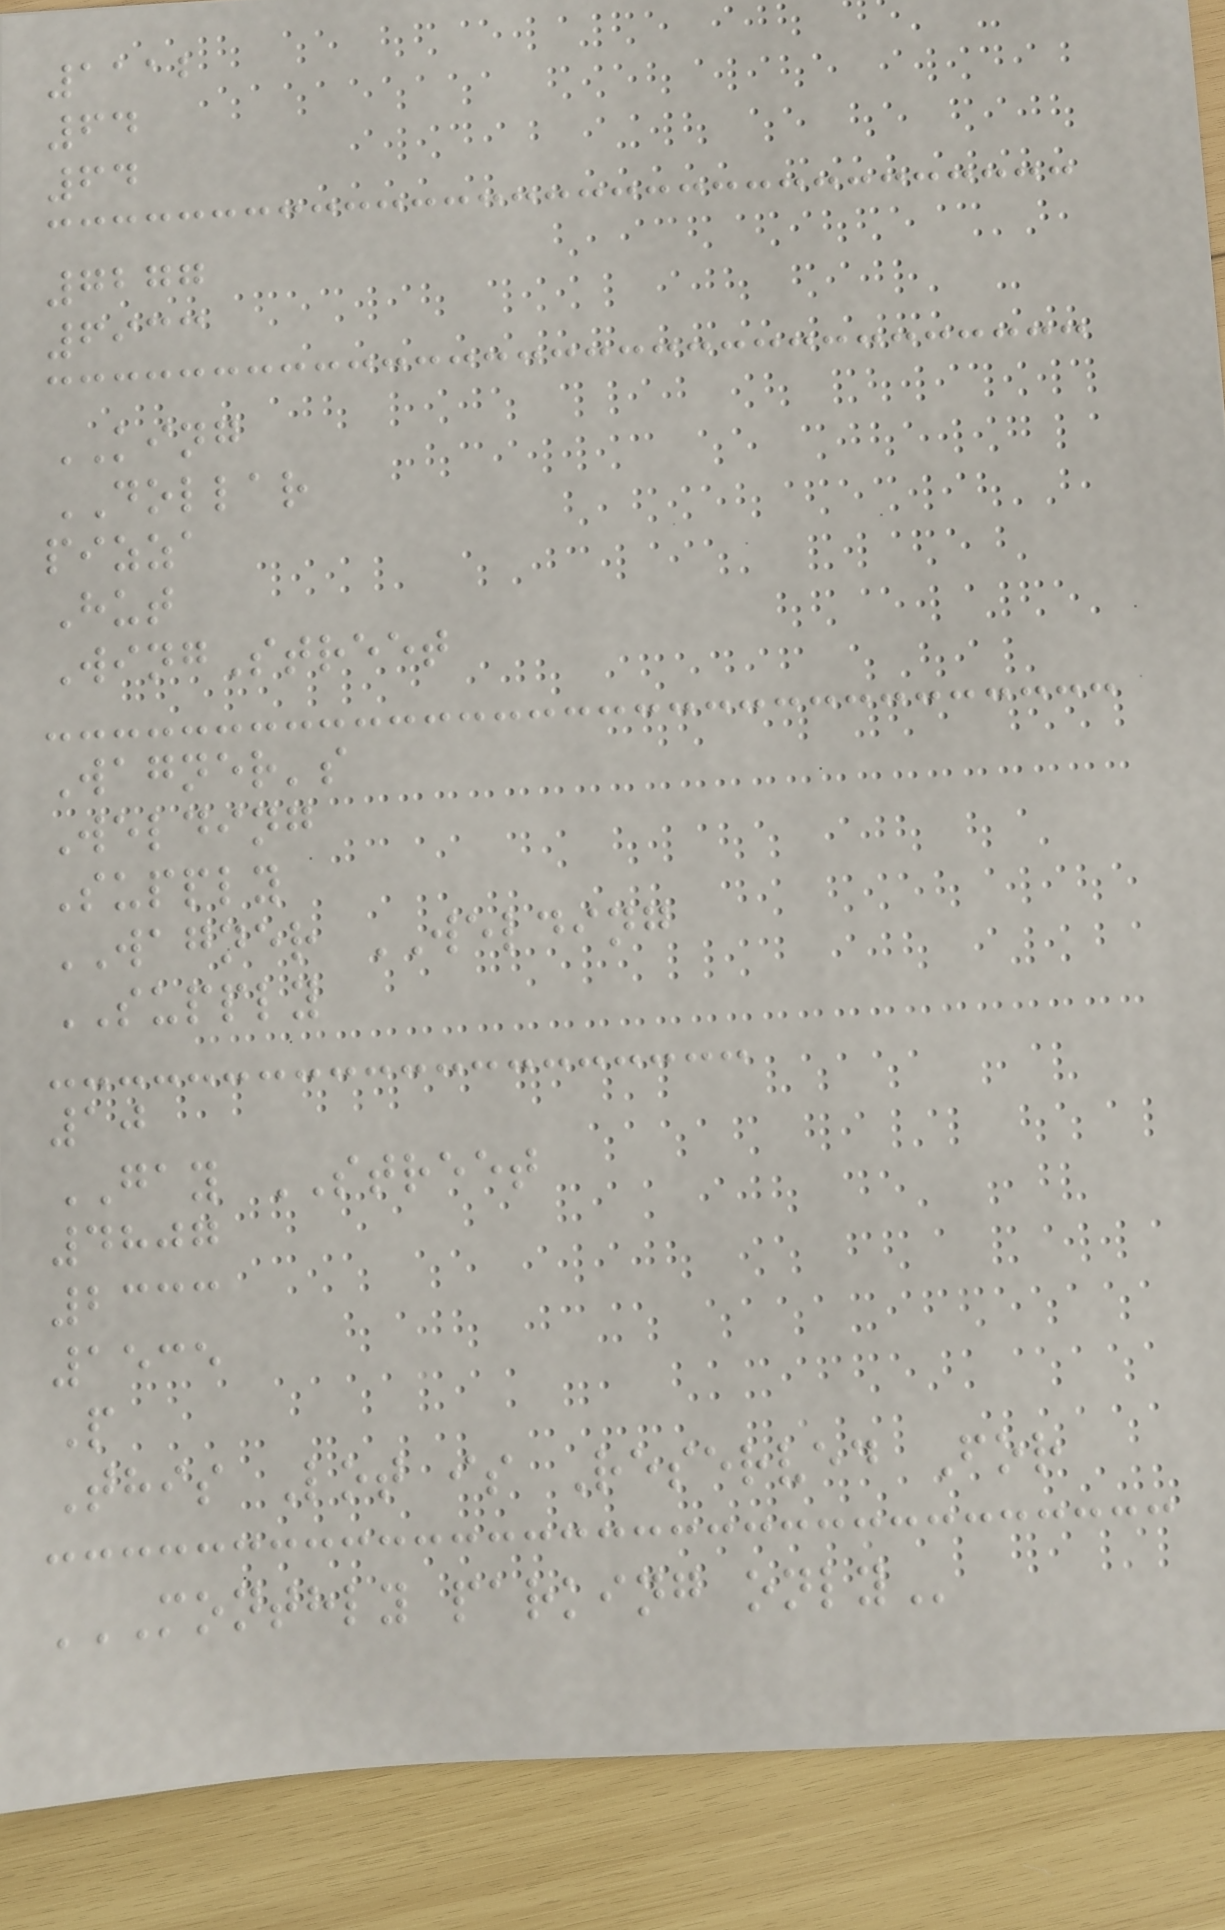1112
64
64
7277
6933
KING
DOLLAR
pizza
Hut
WingStreet
Wagner's
Welding
Supply
WAGNER WELDING
SUPPLY
10
GAY STREET
4807
2333
1535
P
This Lot is Reserved For
MONTHLY PARKING ONLY
